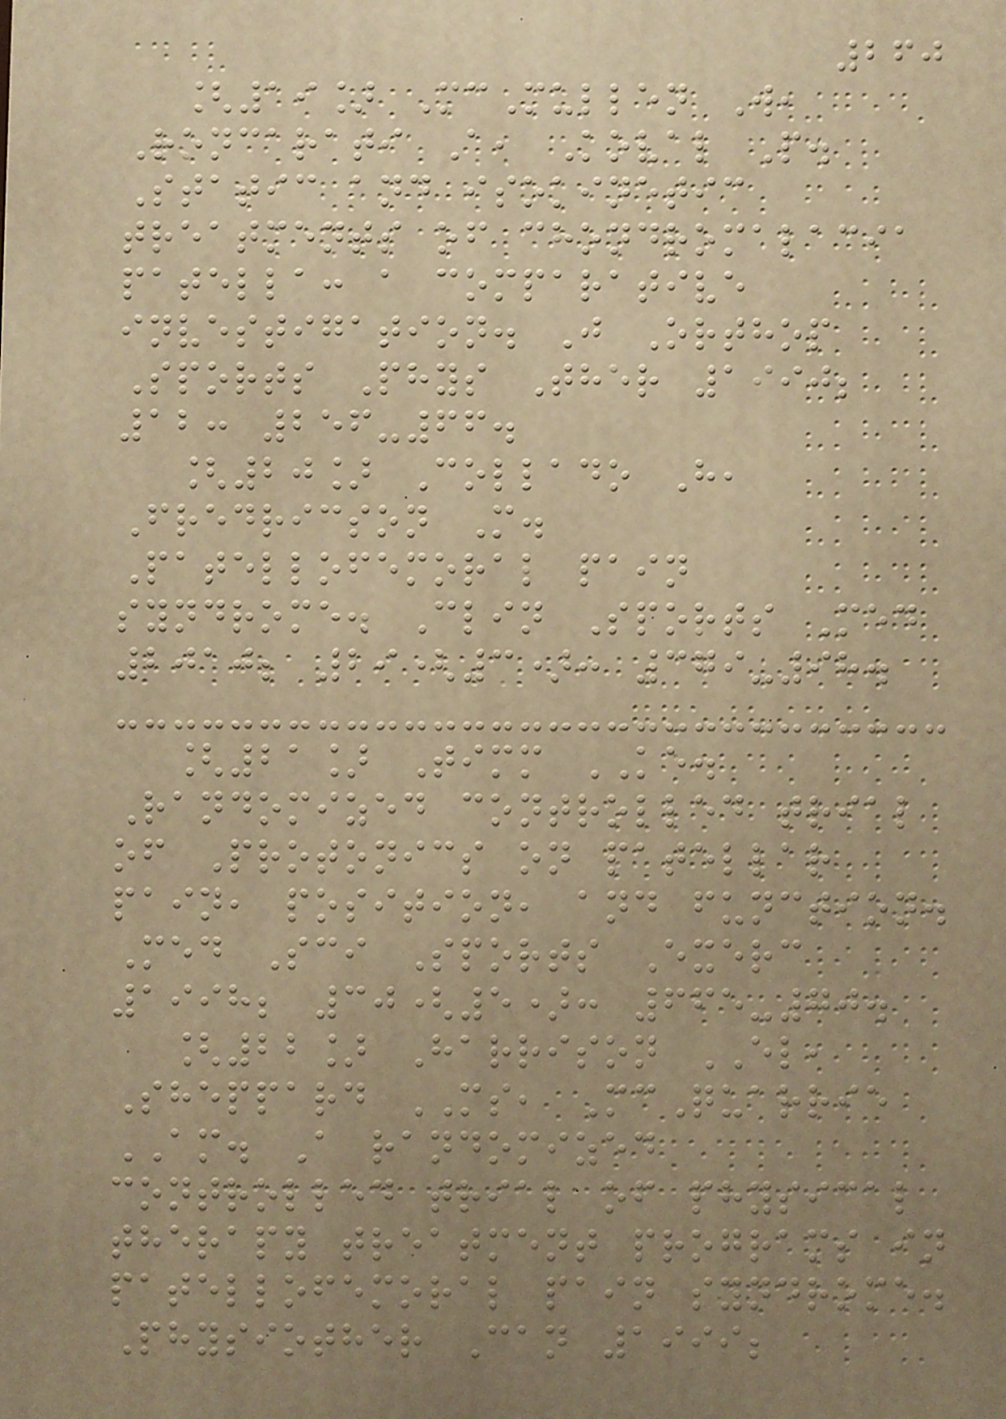260
[19] McMullen W,
Roncarati A, Koval P.
Static and isokinetic
treatments of chondromalacia
patella: a comparative
investigation. J Orthop
Sports Phys Ther 1990;
12: 256-66.
[20] Collado H,
Fredricson M.
Patellofemoral pain
syndrome. Clin Sports Med
2010; 29(3): 379-98.
[21] Timm KE.
Randomized controlled trial
of Protonics on patellar
pain, position, and function.
Med Sci Sports Exerc
1998; 30(5): 665-70.
[22] Harrison EL,
Sheppard MS, McQuarrie
AM. A randomized
controlled trial of physical
therapy treatment programs in
patellofemoral pain syndrome.
Physiother Can 1999;
